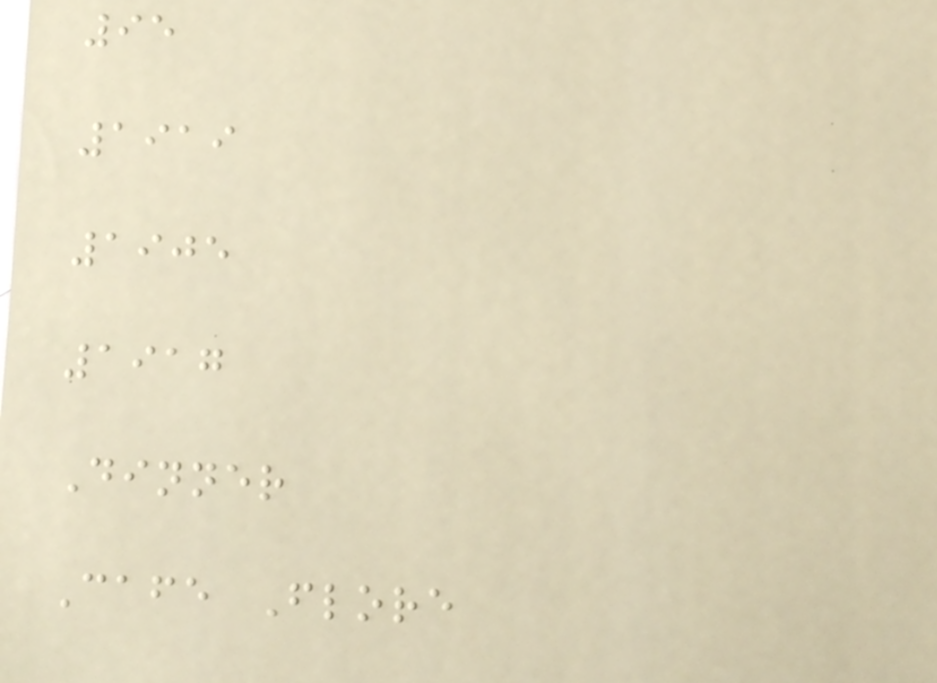95
1919
1905
1917
Dinner
Cafe Flore
